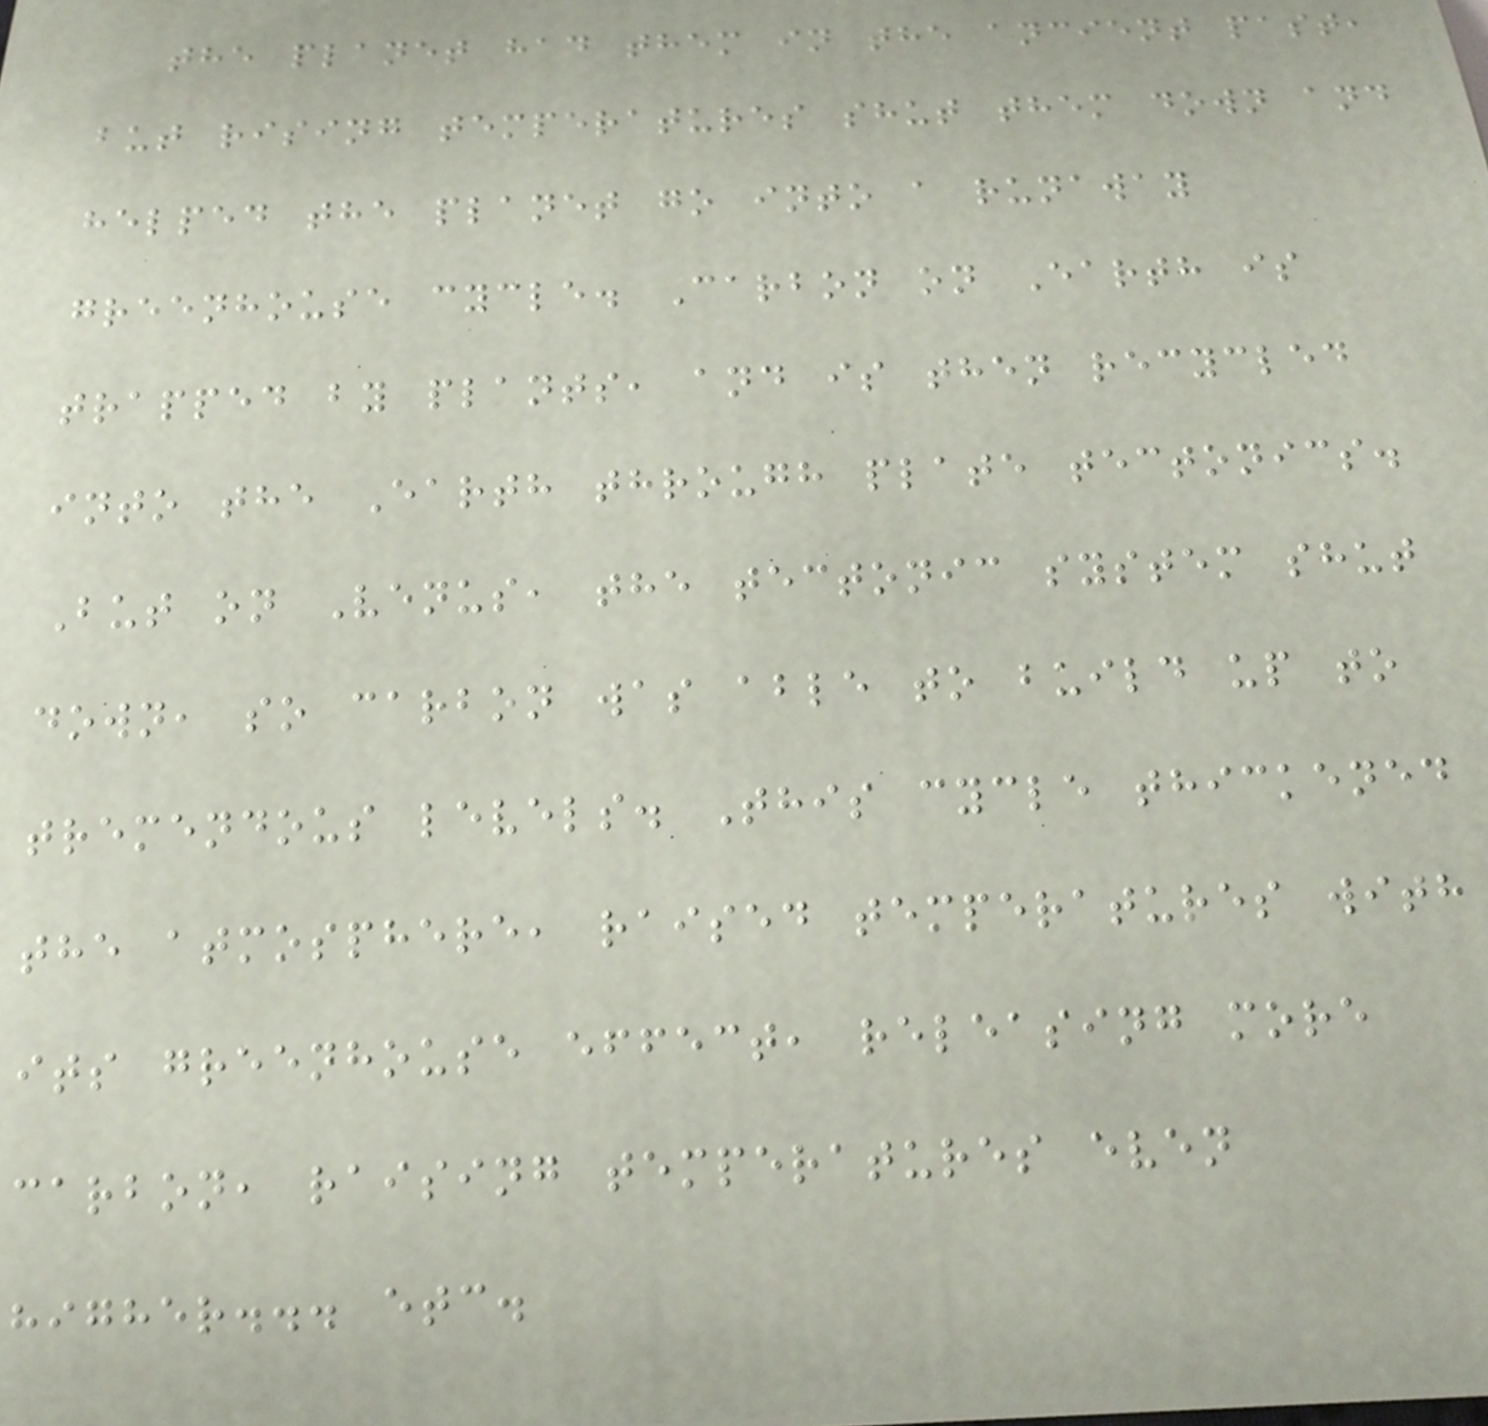the planet had them in the ancient past,
but rising temperatures shut them down and
helped the planet go into a runaway
greenhouse cycle. Carbon on Earth is
trapped by plants, and is then recycled
into the Earth through plate tectonics.
But on Venus, the tectonic system shut
down, so carbon was able to build up to
tremendous levels. This cycle thickened
the atmosphere, raised temperatures with
its greenhouse effect, releasing more
carbon, raising temperatures even
higher... etc.
